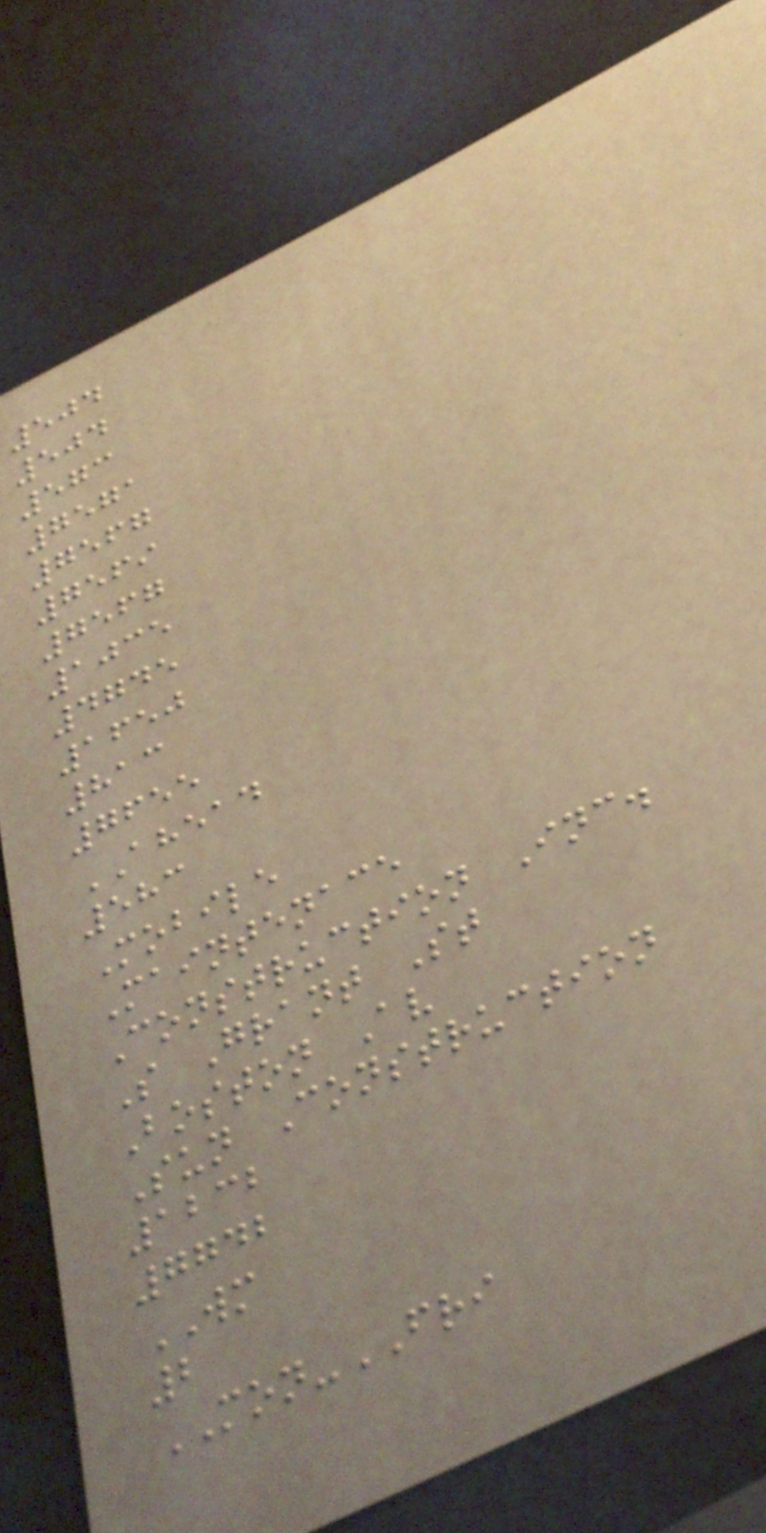504
504
573
7571
7567
7569
7567
1035
4745
1650
813
7655
AHEAD
583
Mobile
Maintenace
Construction Inc.
S Grant St
Boston Av
Sun Construction
1232
7742
WM
2
MON-FRI
